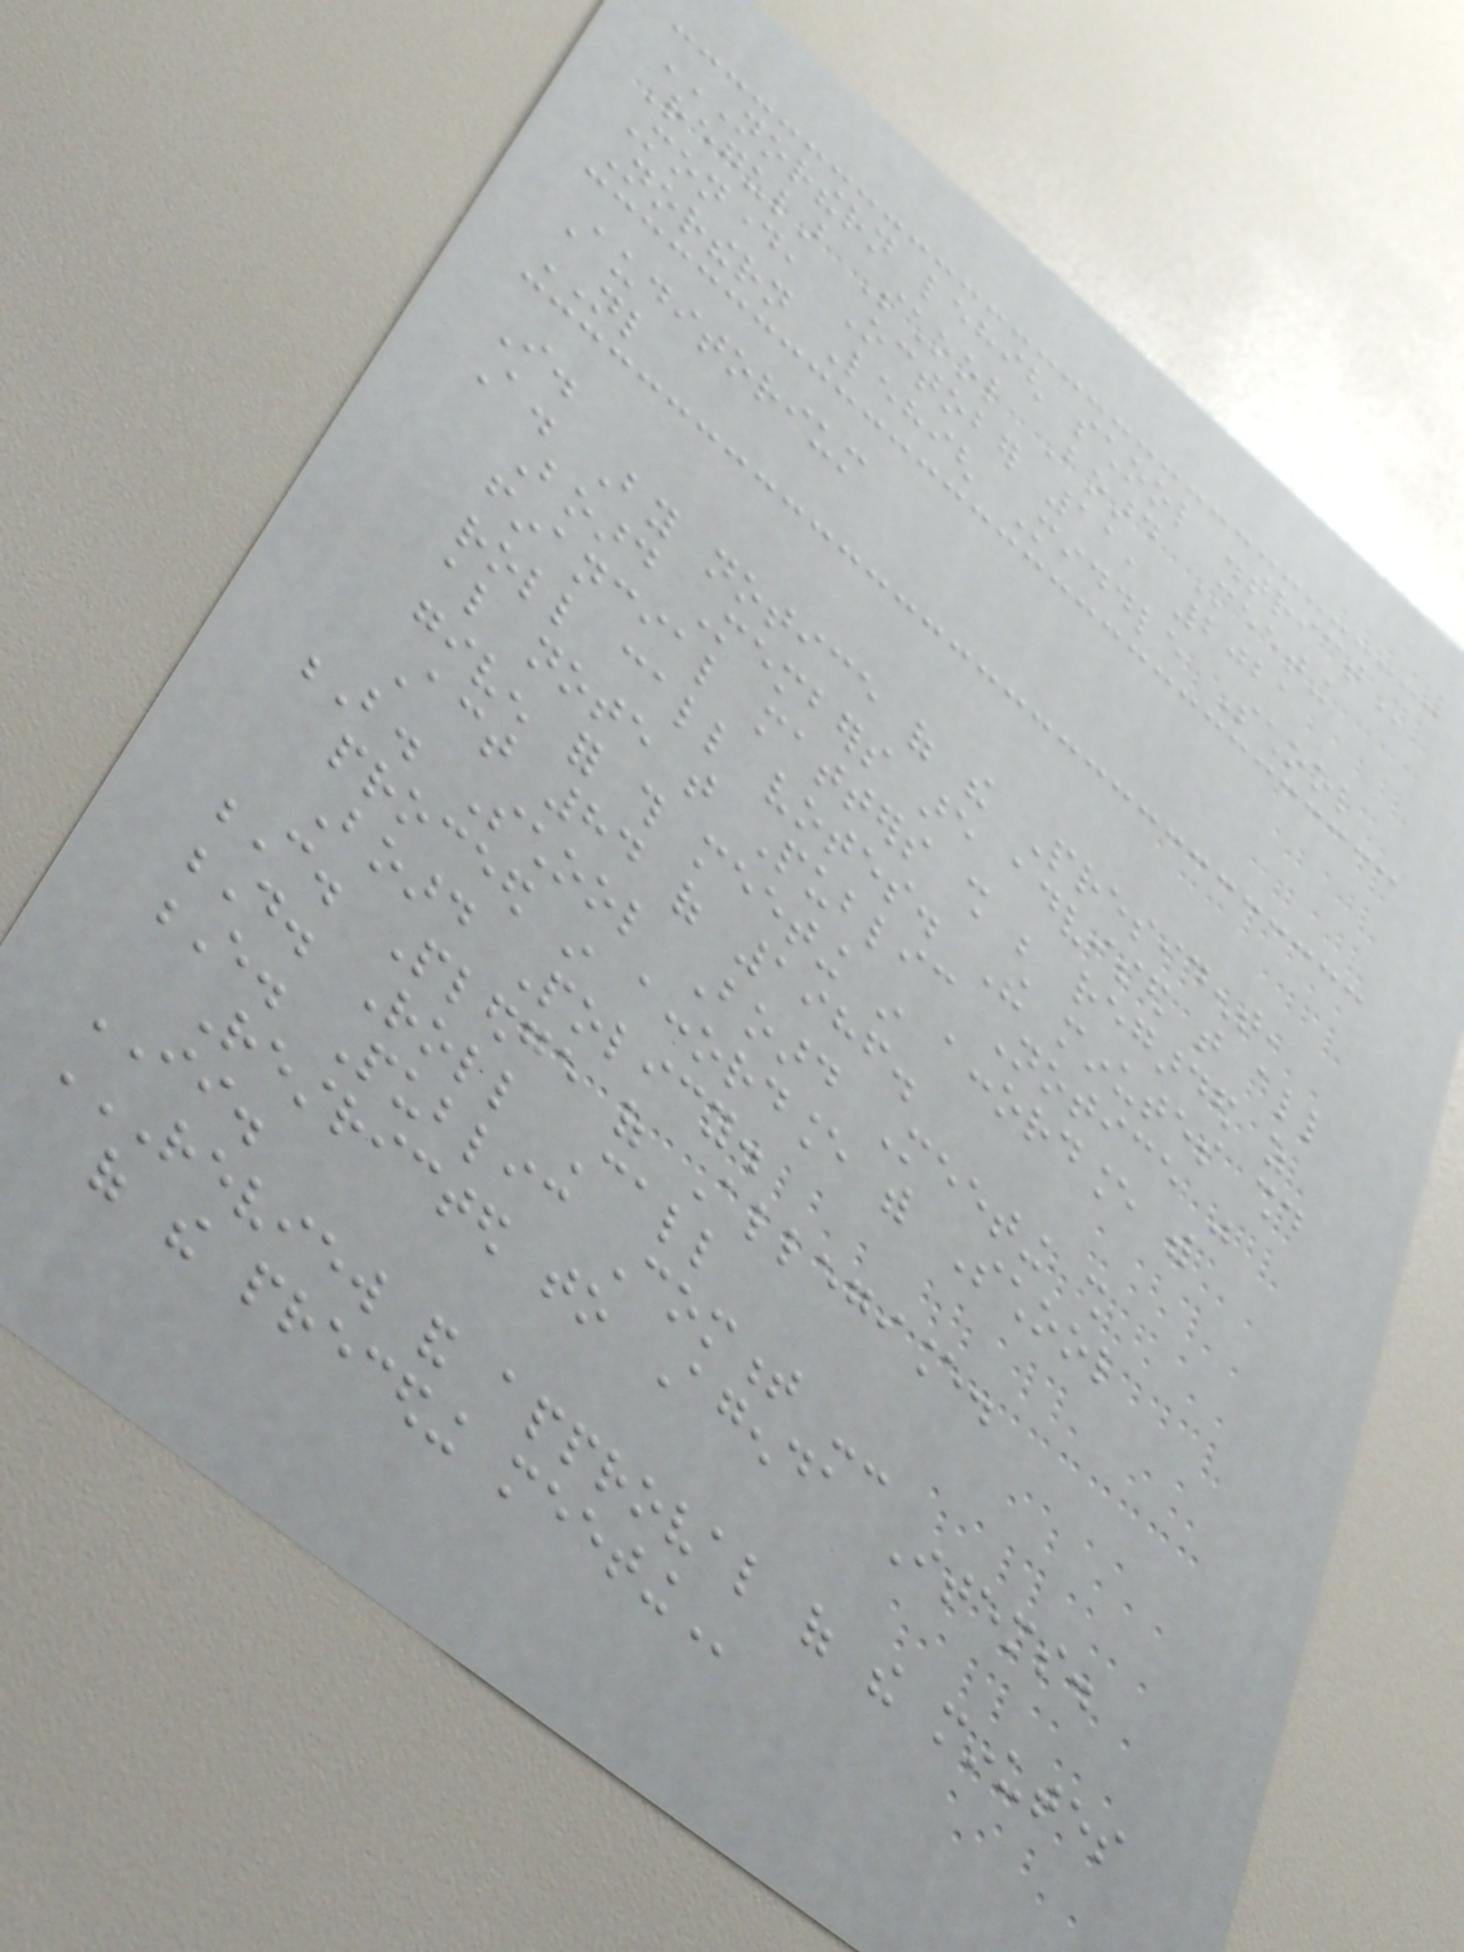NORTHERN LEHIGH SCHOOL DISTRICT
Regular School Board Meeting
Monday, October 11, 2021
Northern Lehigh Middle School
Auditorium
NL
I.
A. By notice of the President,
Board Members are advised that all
financial matters shall be regarded as
roll call votes. The minutes should
also note that Public Notice was
given for this meeting in accordance with
Act 84 of 1986.
B. School Board Meeting shall
proceed in accordance with School
Board Policy.
C. Pledge of Allegiance.
D. Roll Call
E. Public Comment --
Restricted to Agenda Items.
II.
REVIEW AND APPROVAL OF THE MINUTES
OF THE PRECEDING MEETING
